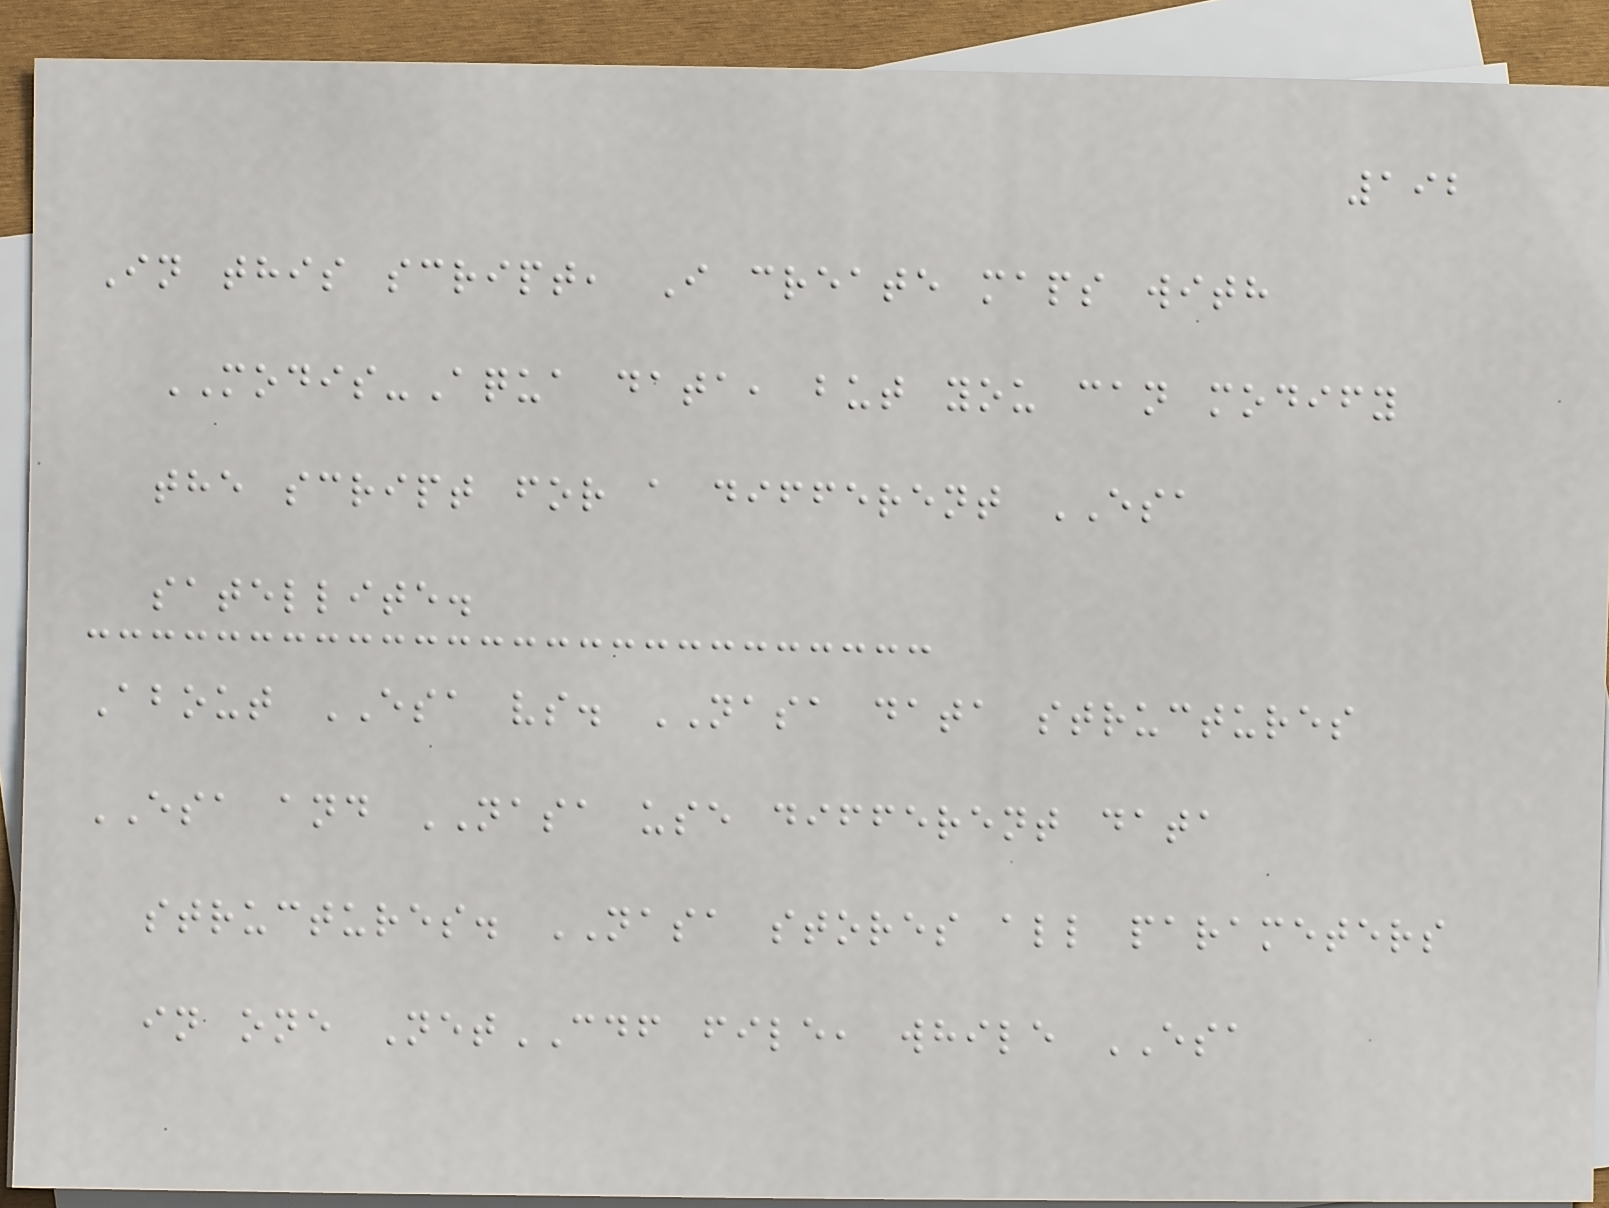192
In this script, I create maps with
MODIS-Aqua data, but you can modify
the script for a different ESA
satellite.
About ESA vs. NASA data structures
ESA and NASA use different data
structures. NASA stores all parameters
in one NetCDF file, while ESA
